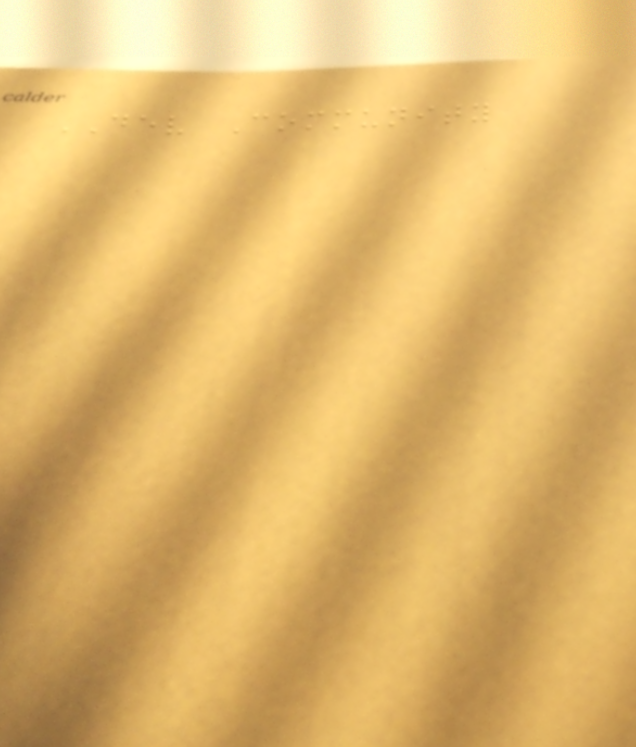DEV Community
